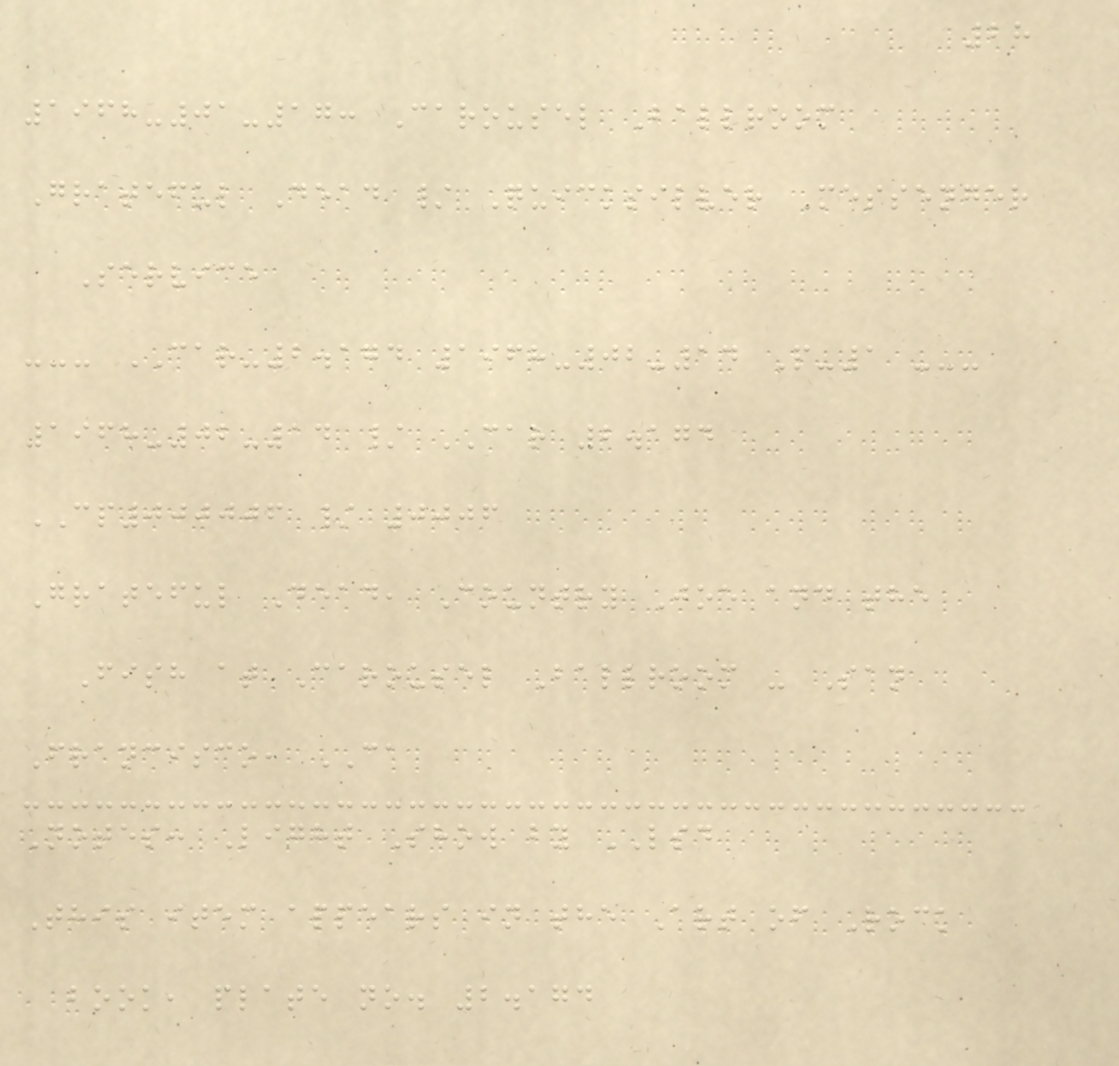28
1968-01-17: Carousel Ballroom
Grateful Dead / Quicksilver Messenger
Service
--- CAR-2.174 1968-02-14 P-1 ---
1968-02-14 / CAR 2.174
CP000006 / 0006
Grateful Dead, Country Joe and the
Fish at Carousel Ballroom - San
Francisco, CA
Notes: Light Show by LSD
This item appears in the Art of Rock
book, plate no. 2.174
